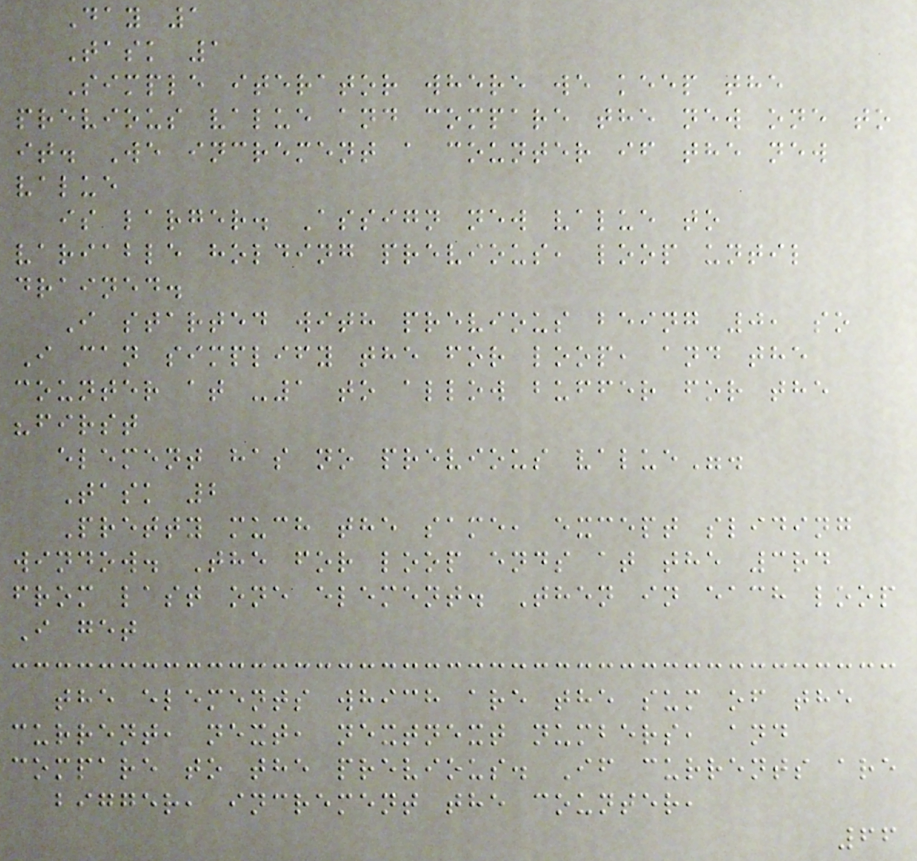Day 1
Task 1
Simple iterator where we keep the
previous value and compare the new one to
it. We increment a counter if the new
value
is larger. Assign new value to
variable holding previous, loop until
drained.
I started with previous being 0, so
I can simplify the for loop, and the
counter at -1 to allow buffer for the
"first
element has no previous value".
Task 2
Pretty much the same, except sliding
window. The for loop ends at the 3rd
from last one element. Then in each loop
I get
the elements which are the sum of the
current, next, nextnext numbers, and
compare to the previous. If currents are
bigger, increment the counter,
66
